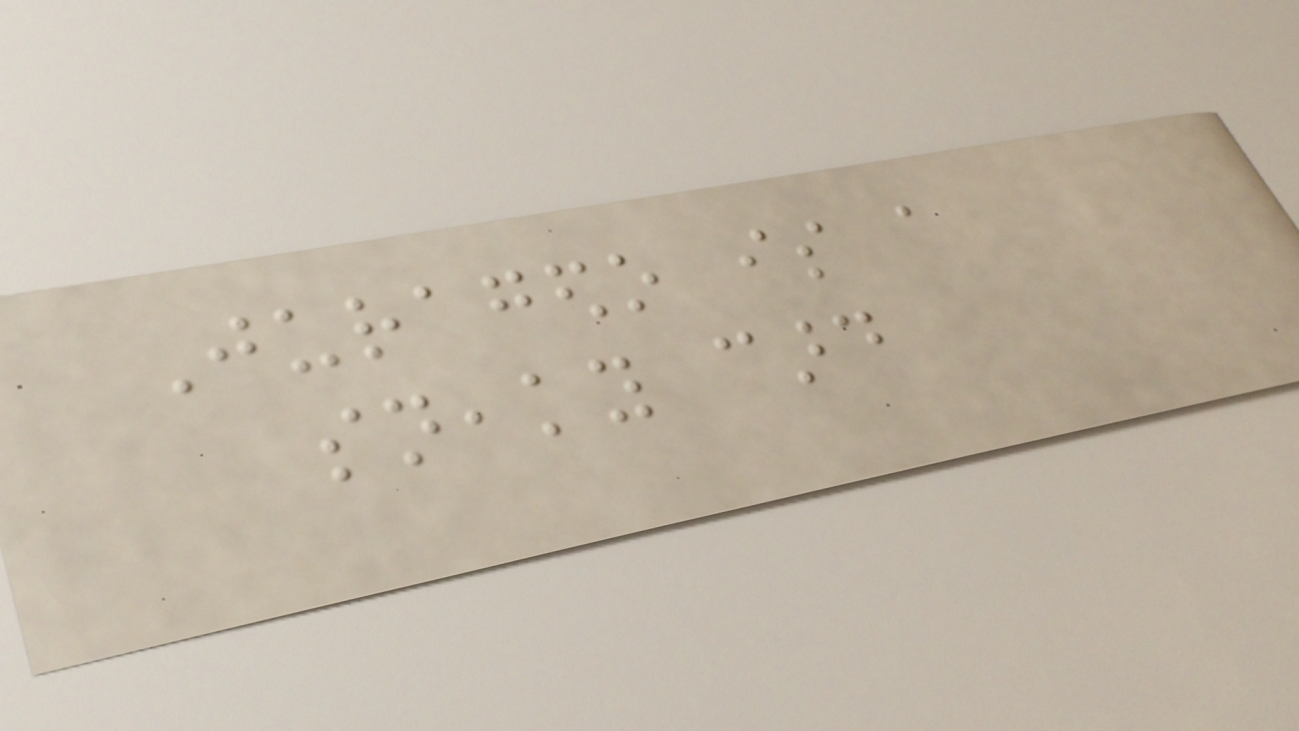Juragedo is a
sneaky card
